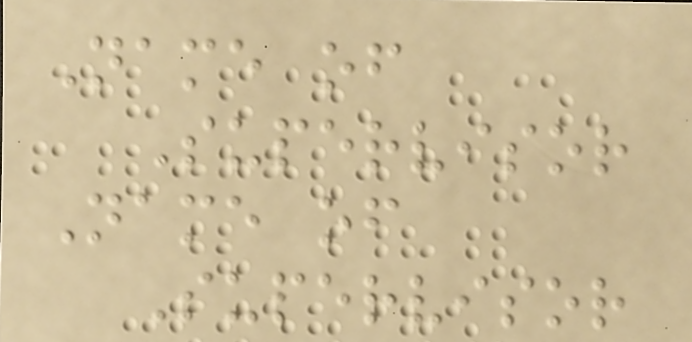Name of
Supervisor
Name of
Supervisor
